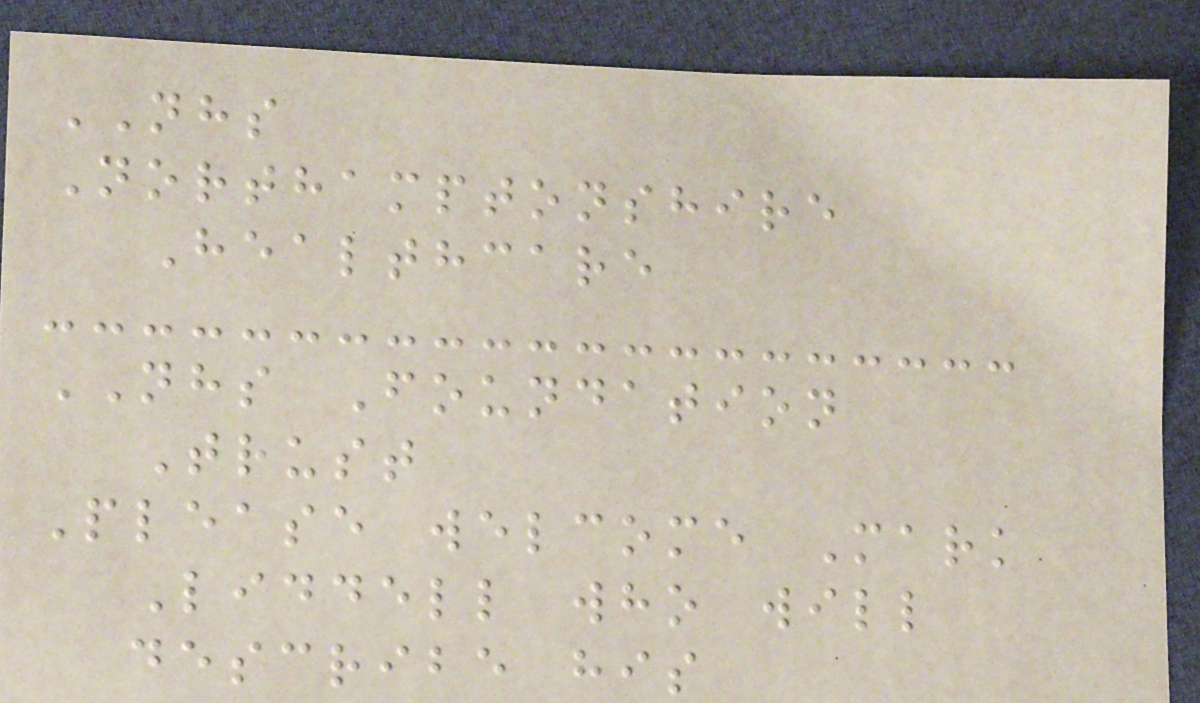NHS
Northamptonshire
Healthcare
NHS Foundation
Trust
Please welcome Mark
Liddell who will
describe his
